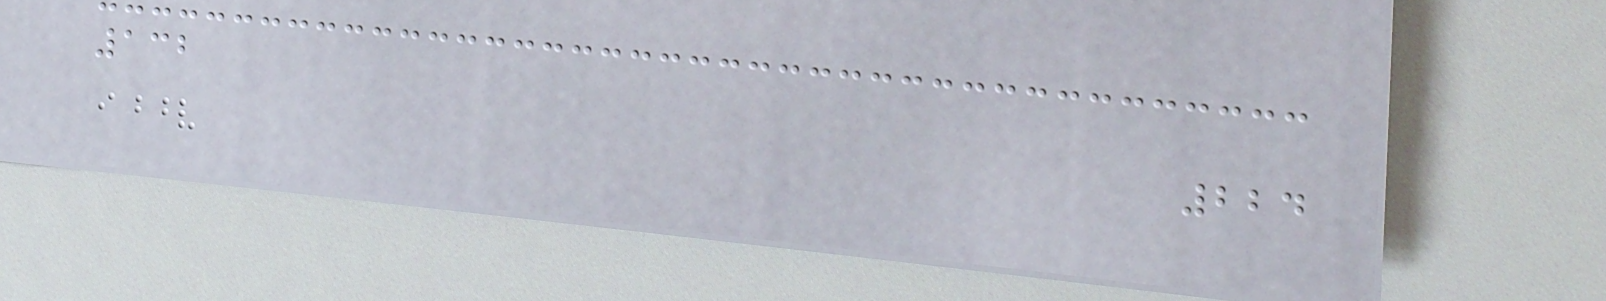132
224
